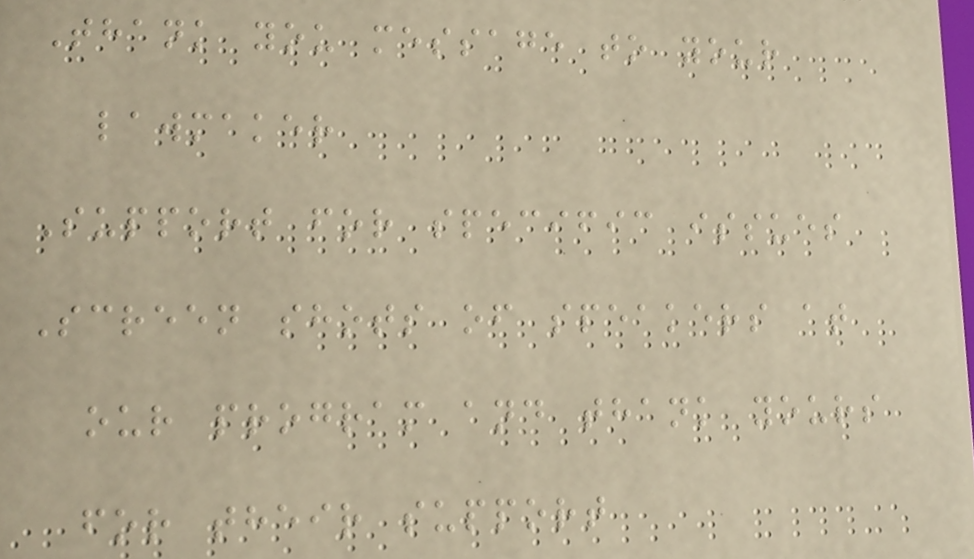Thank you message to your
lawmaker
Support for specific issues
Screen shots of speakers at
our program and thank yours
for their support
